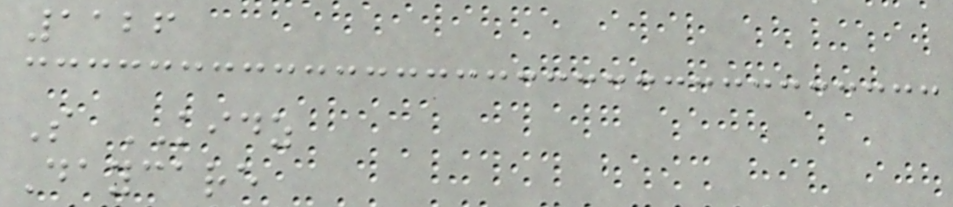1126
S KIDZ
Daycare
